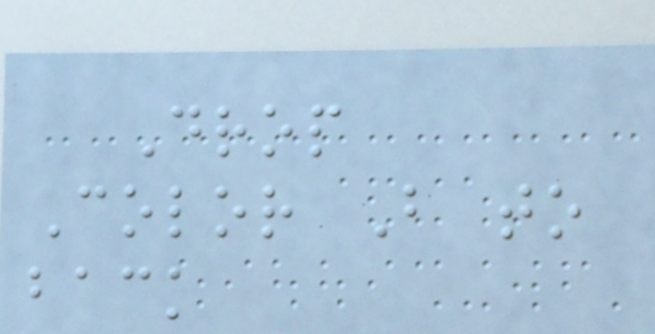Drop
Color B to
back
